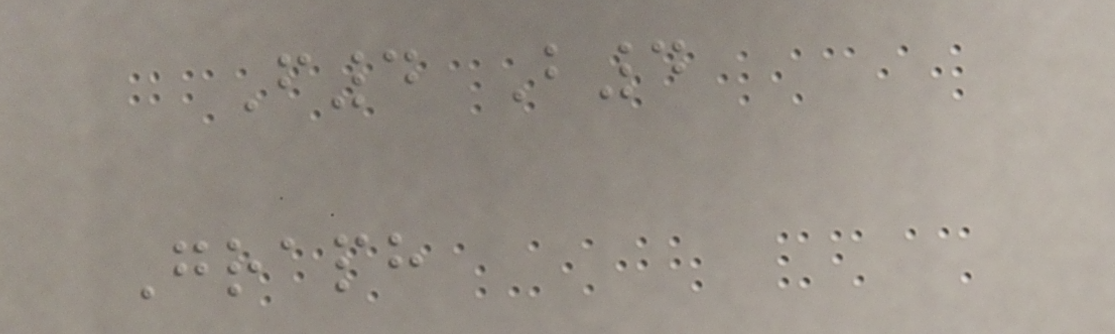F4 B4
Graph
